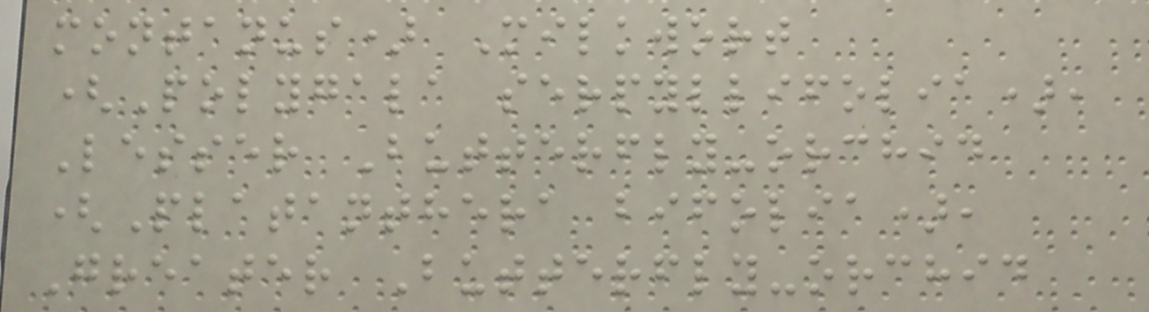montanus) Milkwort
(Polygala serpyllifolia),
Lesser Butterfly-orchid
(Platanthera bifolia),
Greater Butterfly-orchid
